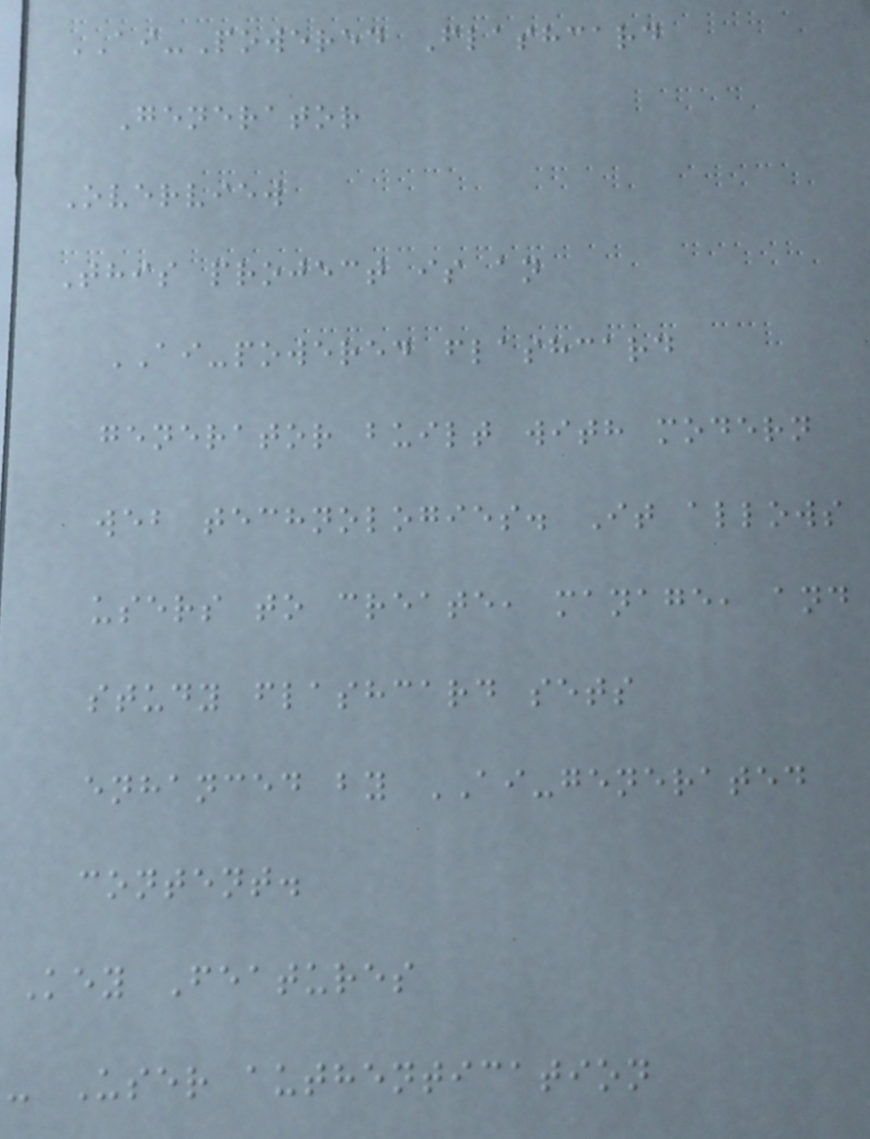AI-Powered Flashcard
Generator
Overview
This project is an
AI-powered flashcard
generator built with modern
web technologies. It allows
users to create, manage, and
study flashcard sets
enhanced by AI-generated
content.
Key Features
- User authentication
